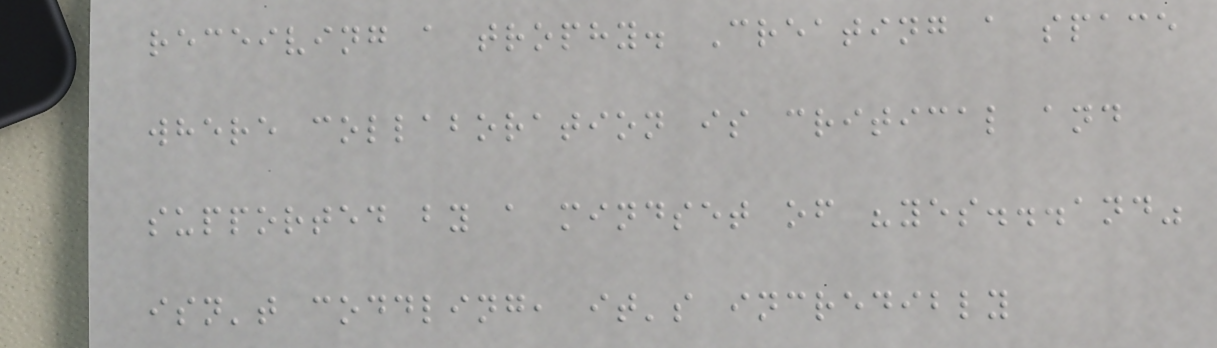receiving a trophy. Creating a space
where collaboration is critical and
supported by a mindset of "yes...and"
isn't coddling, it's incredibly
